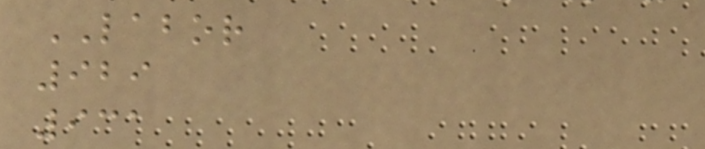LABOR
929
931
